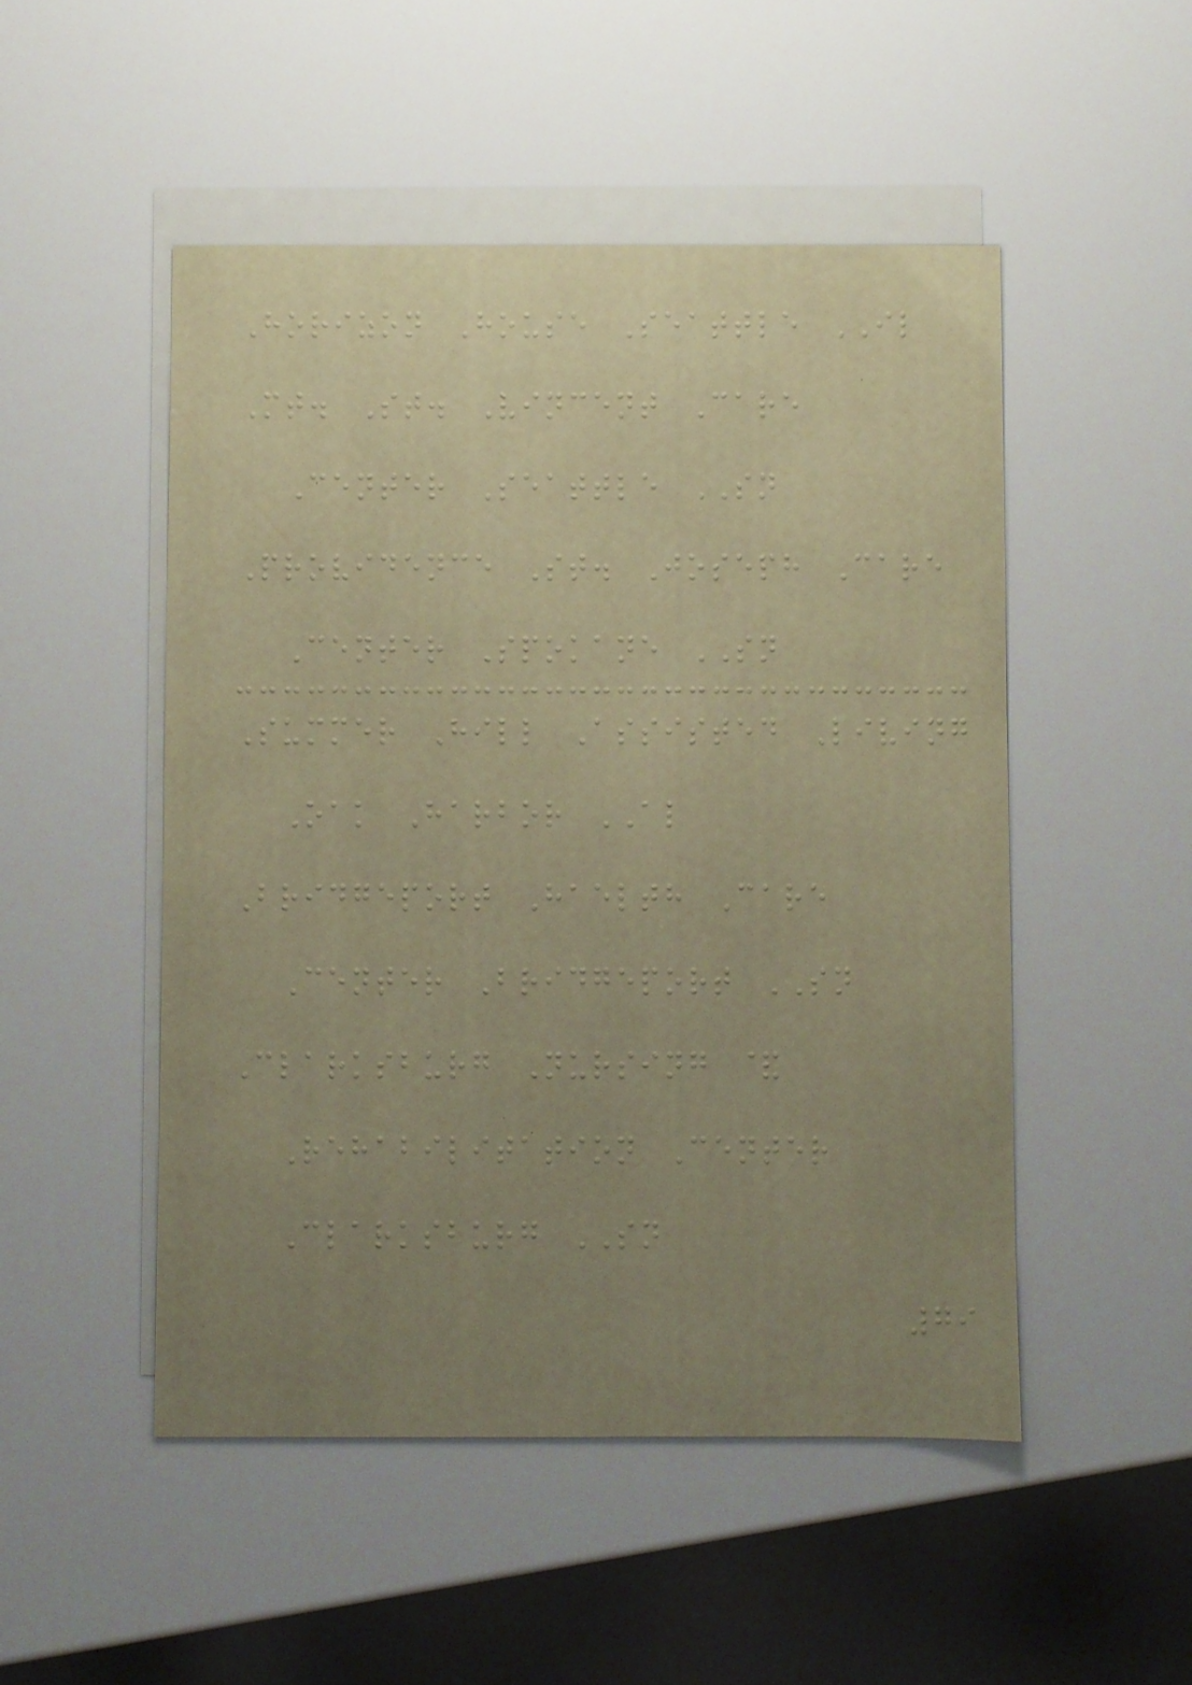Horizon House Seattle IL
Mt. St. Vincent Care
Center Seattle SN
Providence St. Joseph Care
Center Spokane SN
Summer Hill Assisted Living
Oak Harbor AL
Bridgeport Haelth Care
Center Bridgeport SN
Clarksburg Nursing &
Rehabilitation Center
Clarksburg SN
79
